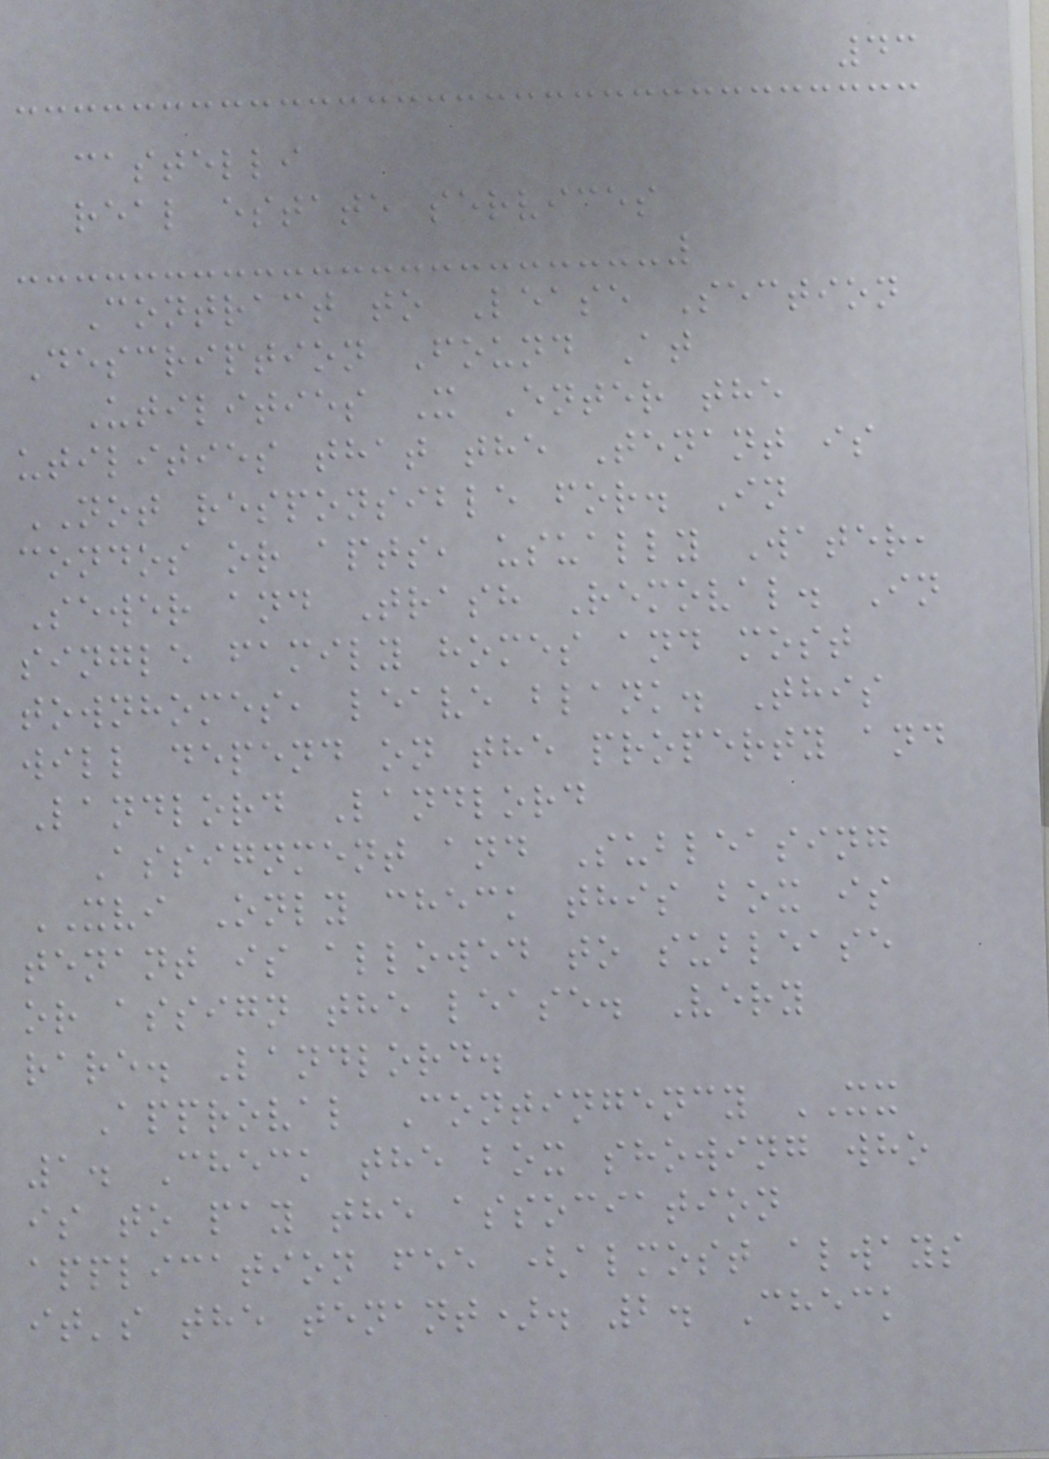43
castelli
real estate services
Contract to Lease Section
Description Found At
Utilities X Enter the
utilities that the Tenant is
NOT responsible for. In
condos or apts, usually Water,
Sewer and Trash Removal. In
single family homes and most
townhomes, leave blank. This
will depend on the property and
Landlord Landlord
Assignment and Subleasing
XVI Only check this box is
tenant is allowed to sublease
or assign the lease. Very
rare. Landlord.
Approval Contingency XX
1. Check the box showing who
is to pay the association
application fee (almost always
it's the tenant). 2. Check
